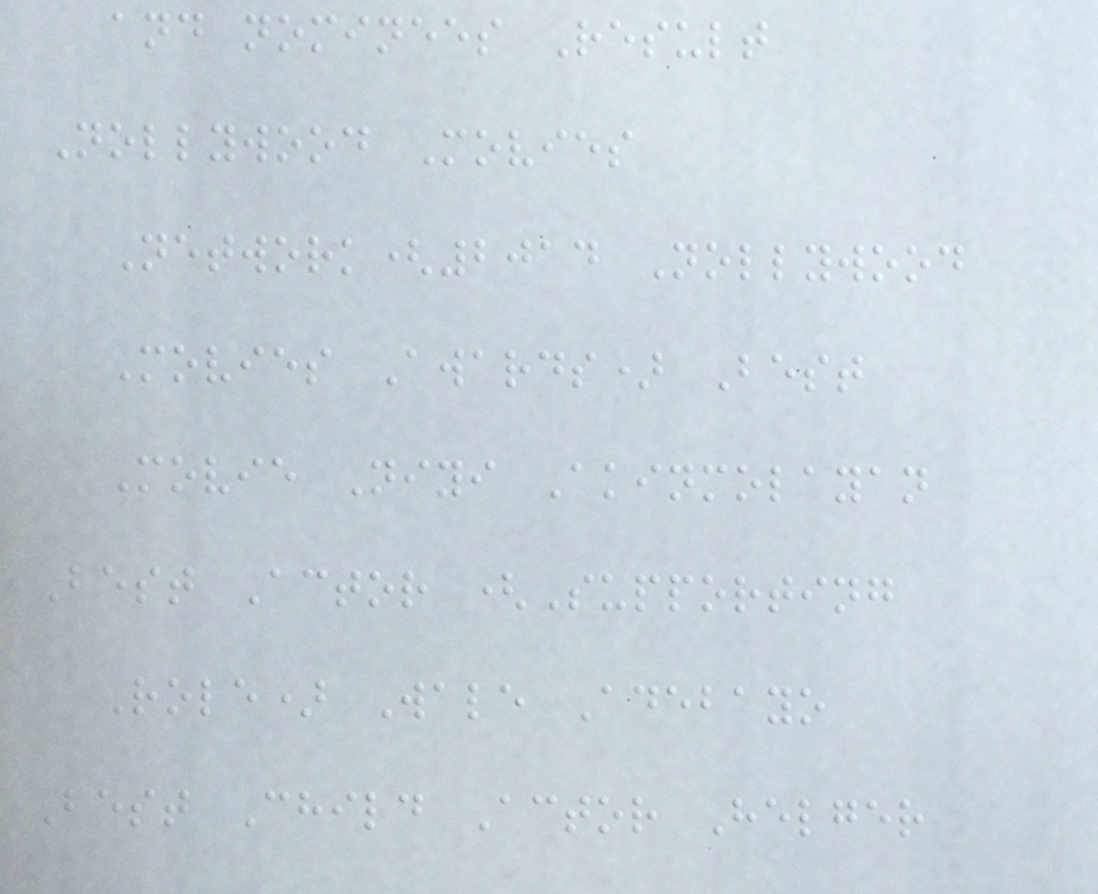and nominees Result
Nollywood Movies
Network(2014 Nollywood
Movies Awards) Best
Movie Niyi Akinmolayan
Best Actor (Supporting
Role) Wale Adebayo
Best Child Actor Helger
